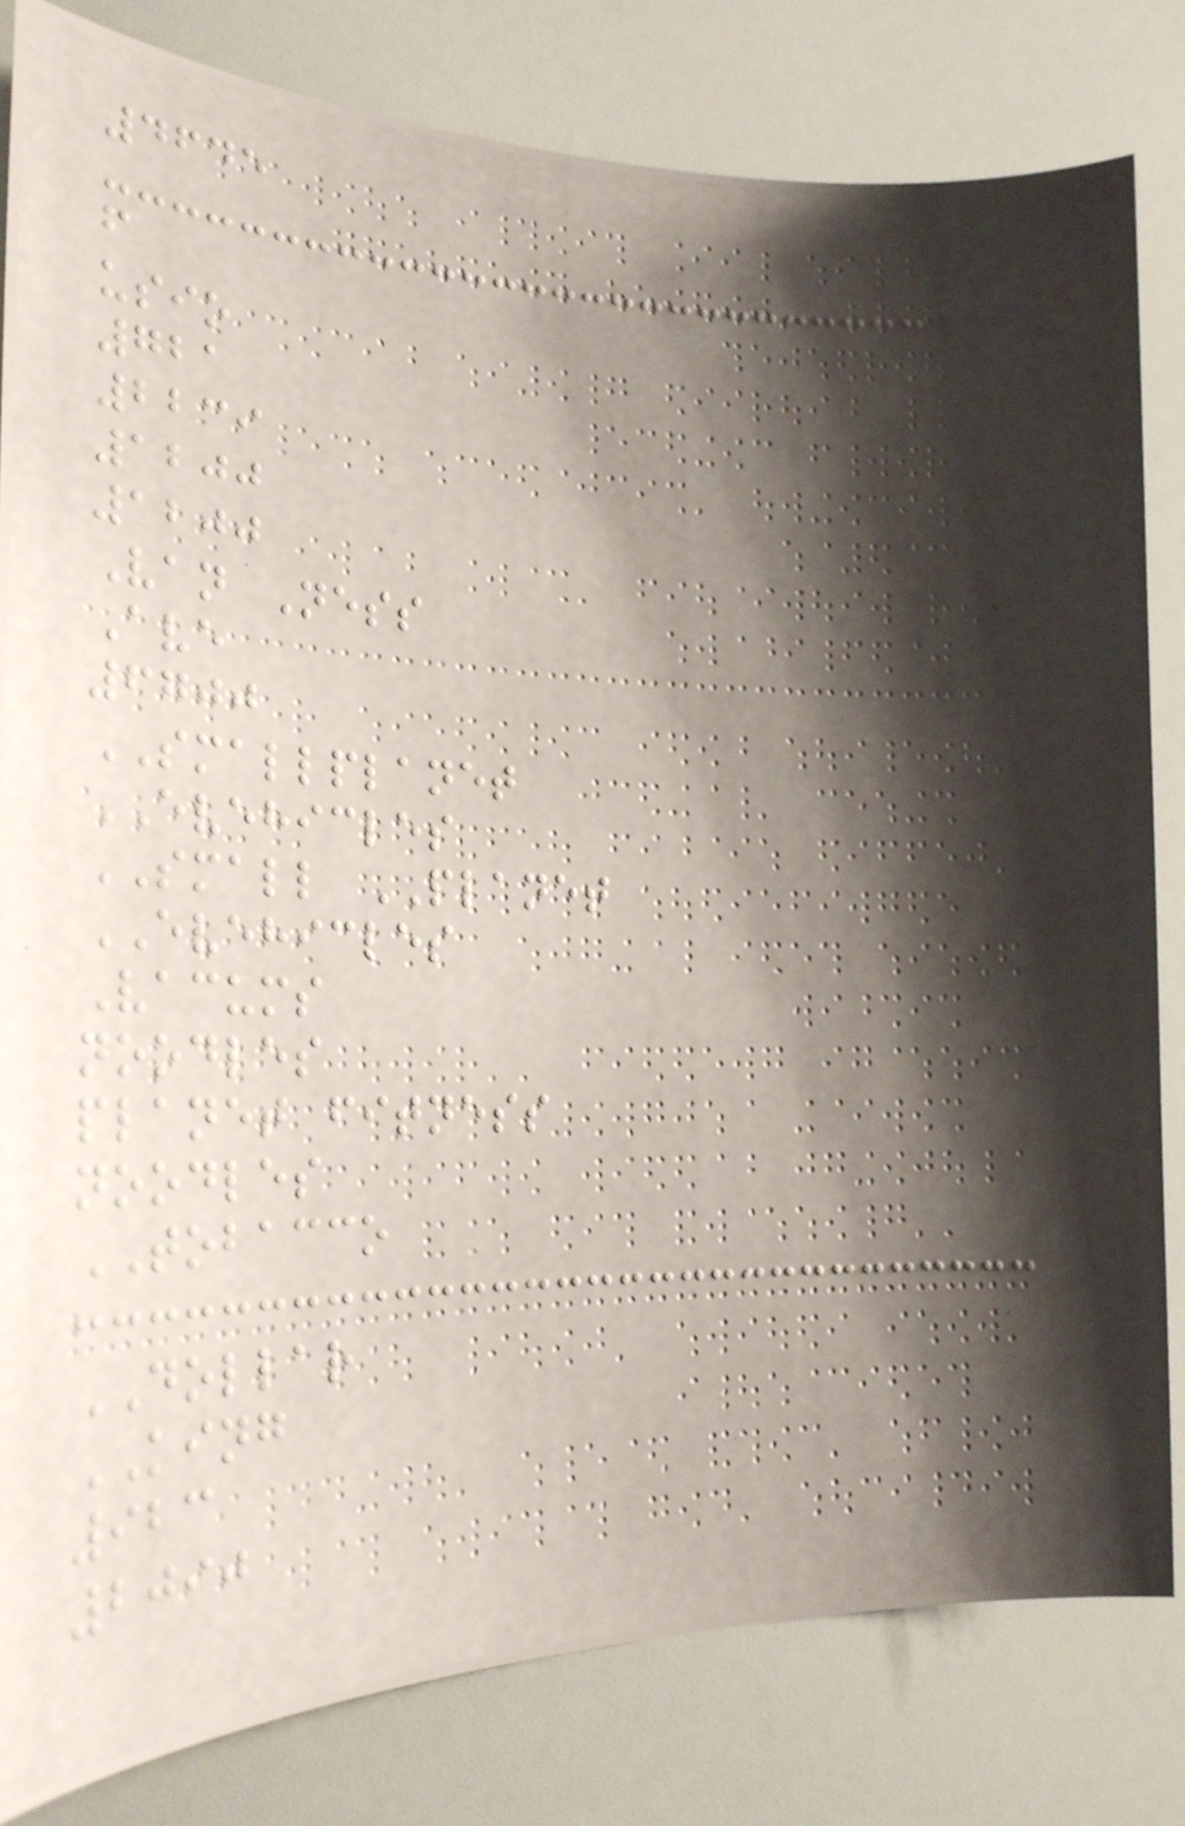4645
f
usio
721
2239
1200
1200
Van Ness
Ave
6700
SMALLPLANET
EVEHICLES
SMALL PLANET
EVEHICLES
Vacums
noodles
planet fitness
noodles
TOBACCO
DOLLAR
KING
923
2090
